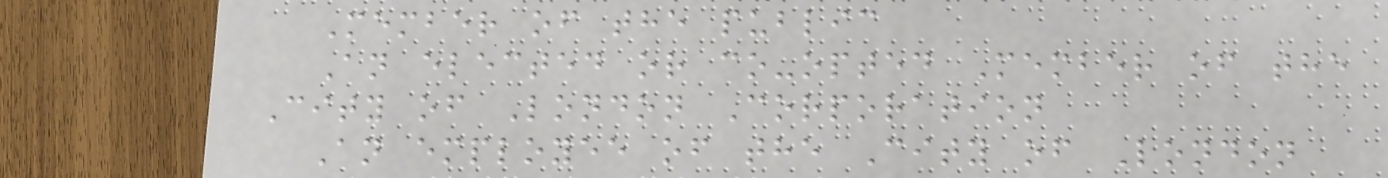Member of the public
An elected or co-opted Member of the
City of London Corporation
An employee of the City of London
